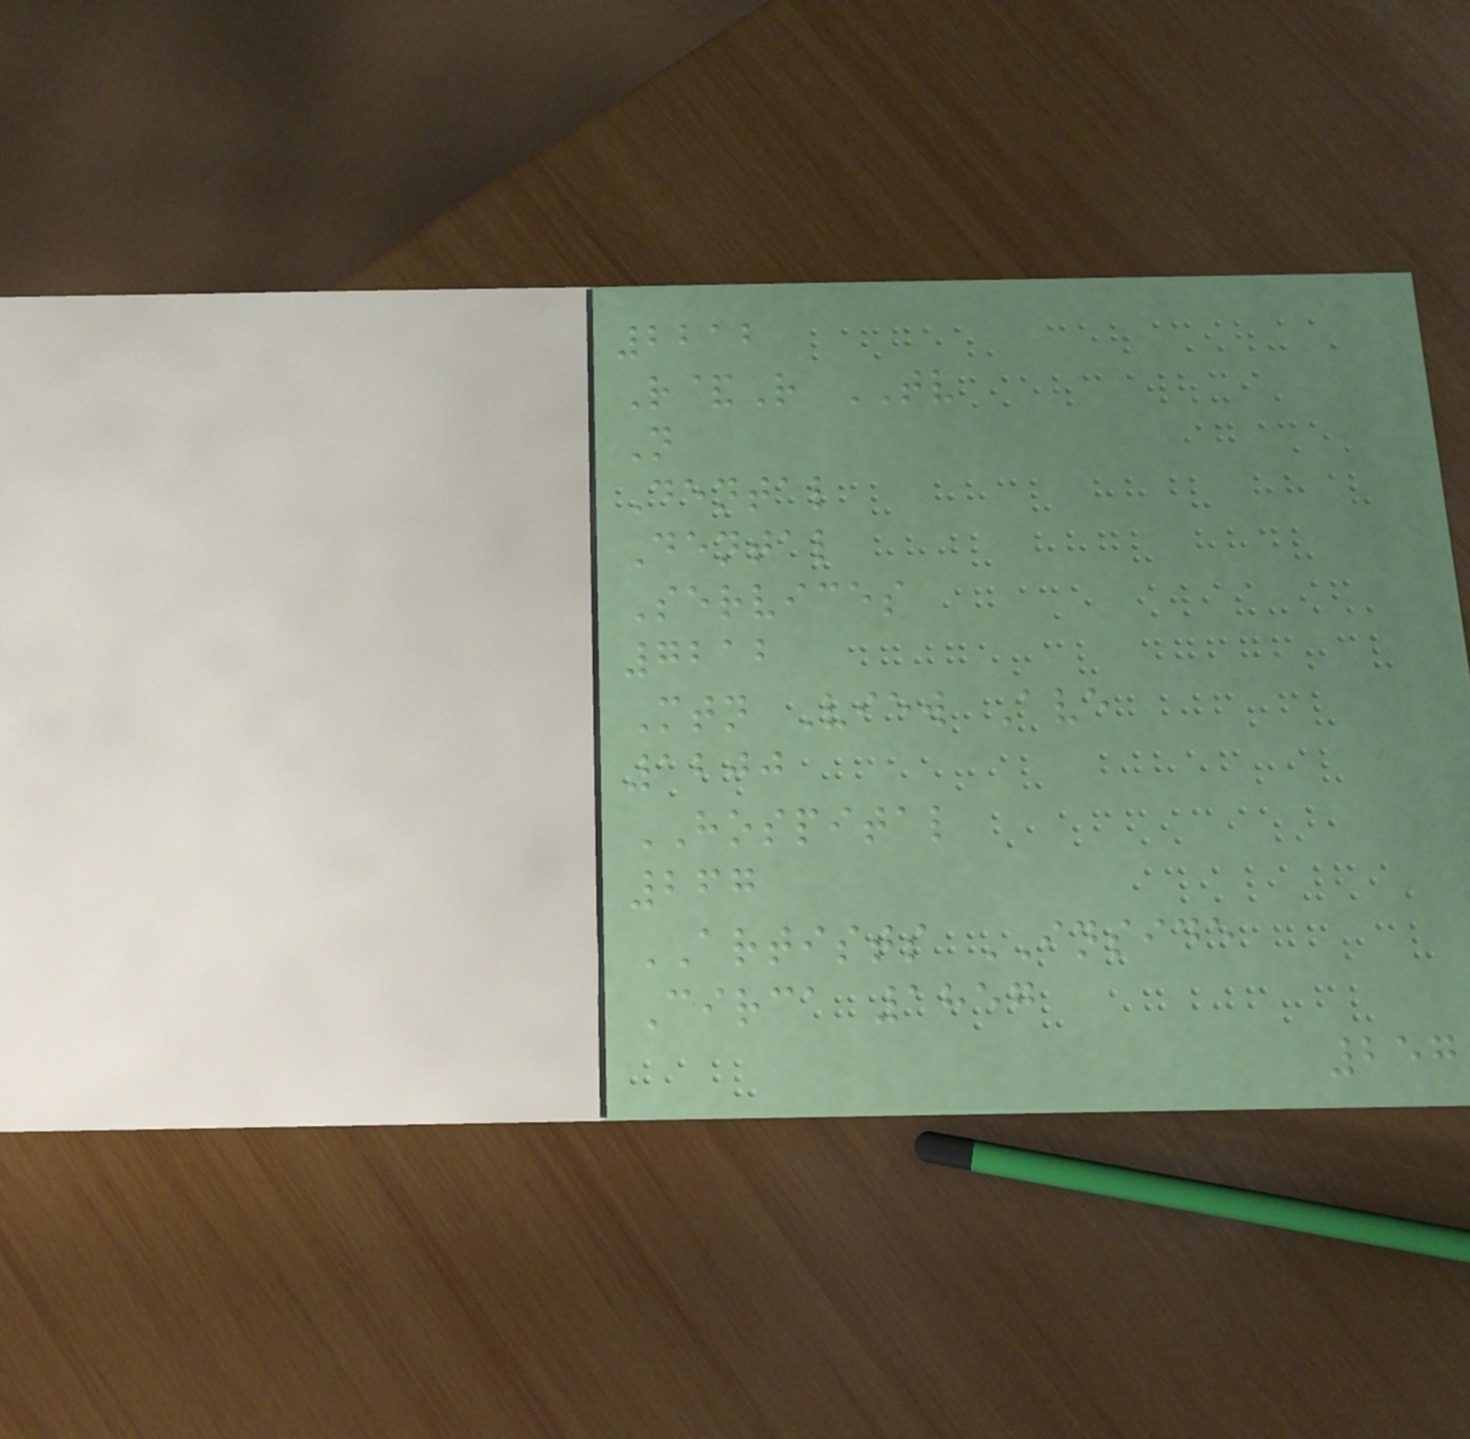2212
R&R TV
N
Dental
Dental
Services
7212
Mtn View Ave
1200
HOSPITAL
267
ARTISTS INSIDE
Circa 1857
257
